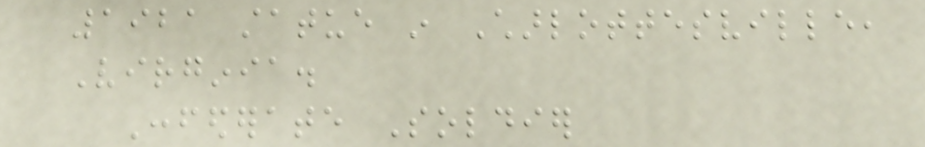1921 statue in Charlottesville,
Virginia.
Confederate Soldier
